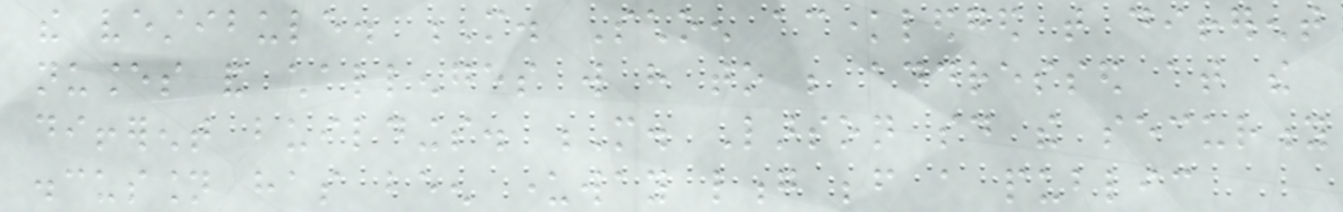the vestibule. M. Schoen acknowledged that different
nuances and challenges will have to be addressed at the
different buildings. M. Larson said the security
discussion has been underway long before a public
